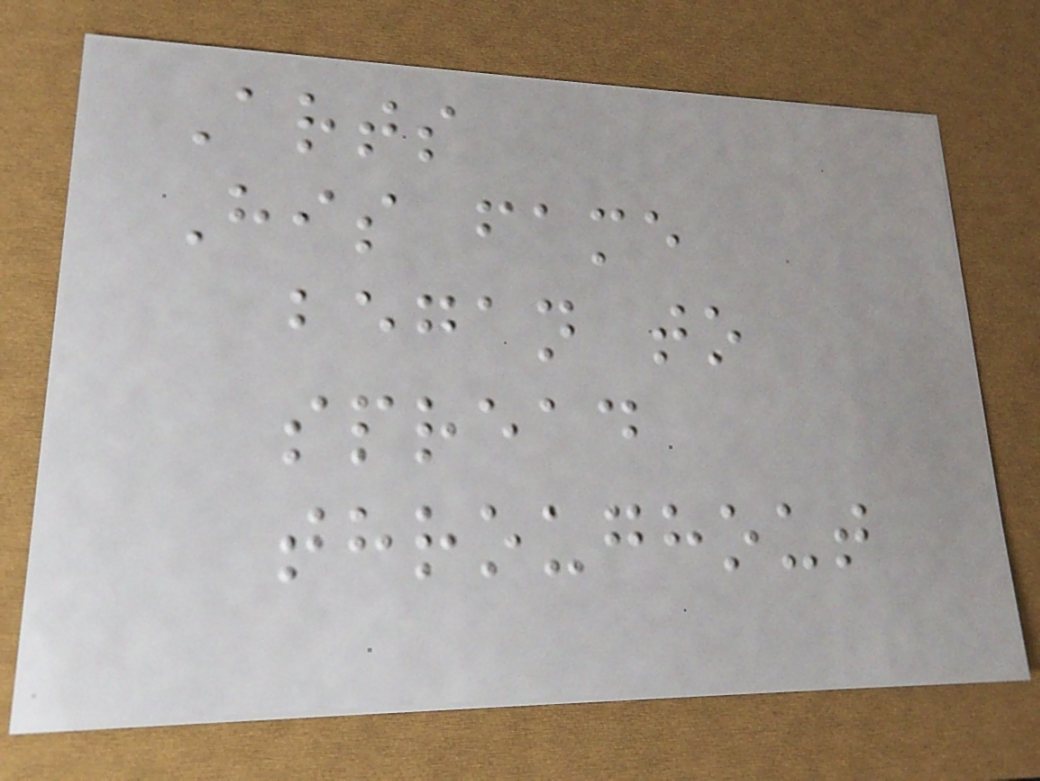Arts
His fame
began to
spread
throughout
